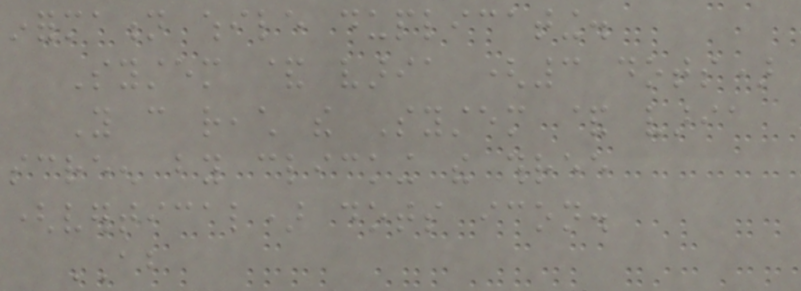information while duplicating.
System & varia (3 dots)
You can reach the System & varia
screen by clicking the three
(vertical) dots icon.
ABOUT
